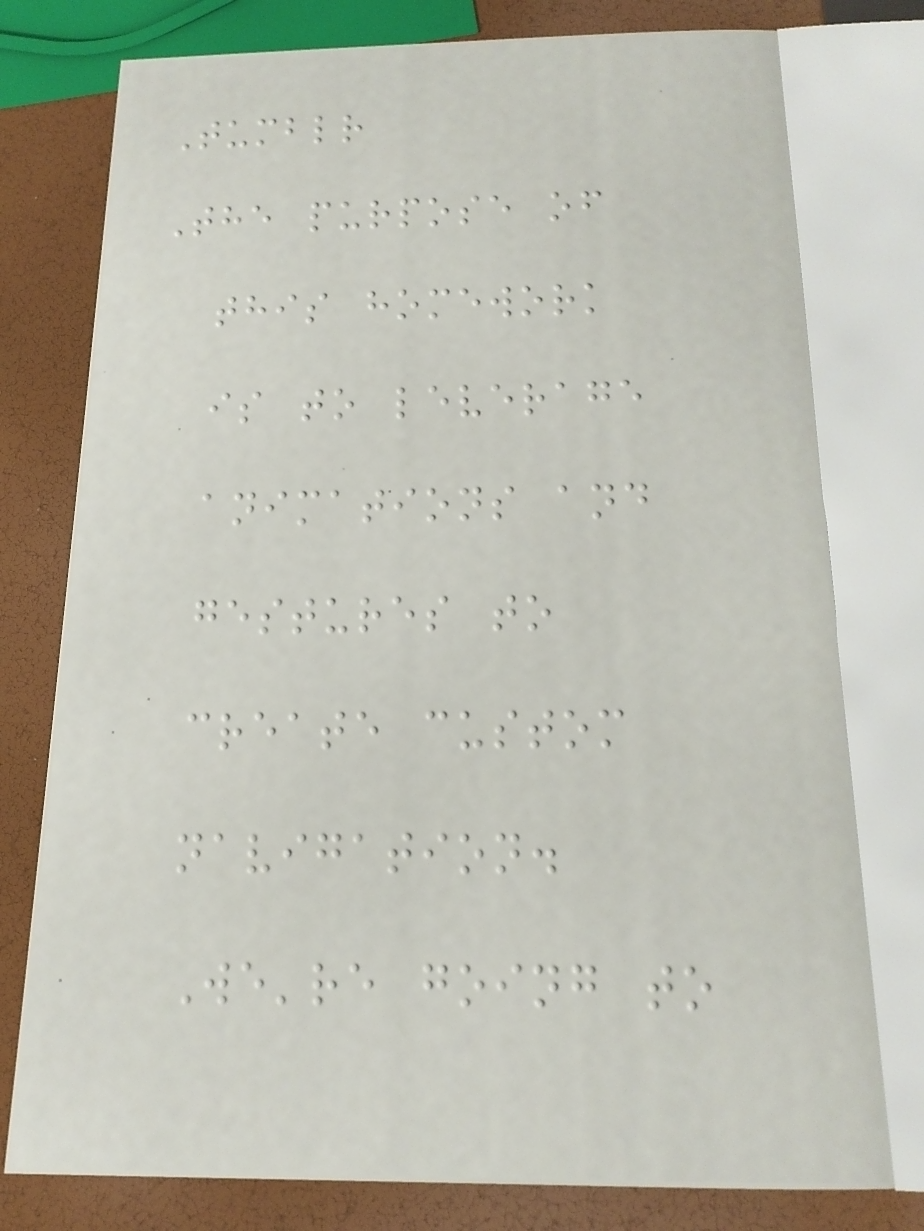Tumblr
The purpose of
this homework
is to leverage
animations and
gestures to
create custom
navigation.
We're going to
